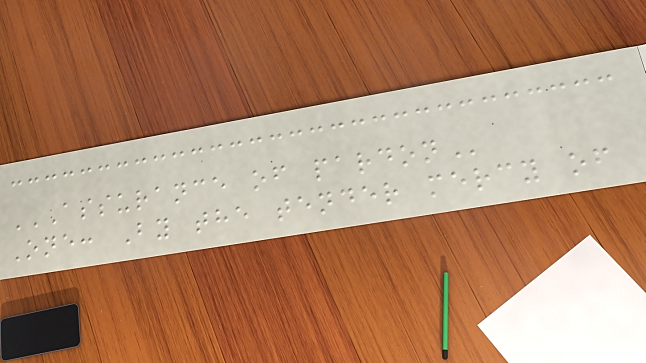ASSURANCE OF PARDON
One: By the tender mercy of
